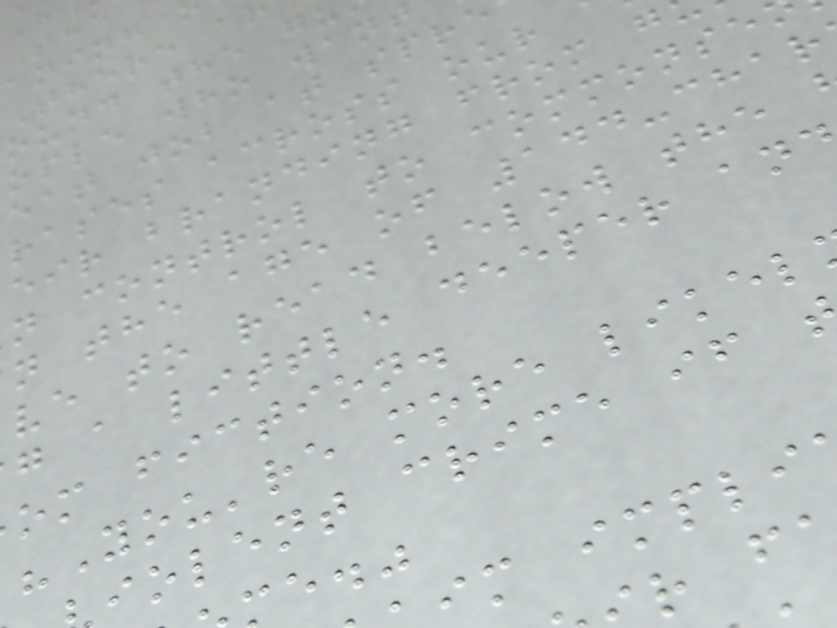ound the gu
ople who want
eat job at spre
rases across our
eir branding from g
n control to commonse
n the age of 144-char
ve to read below the
g a little deeper an
om fiction.
"You're more likel
iolent crime if
